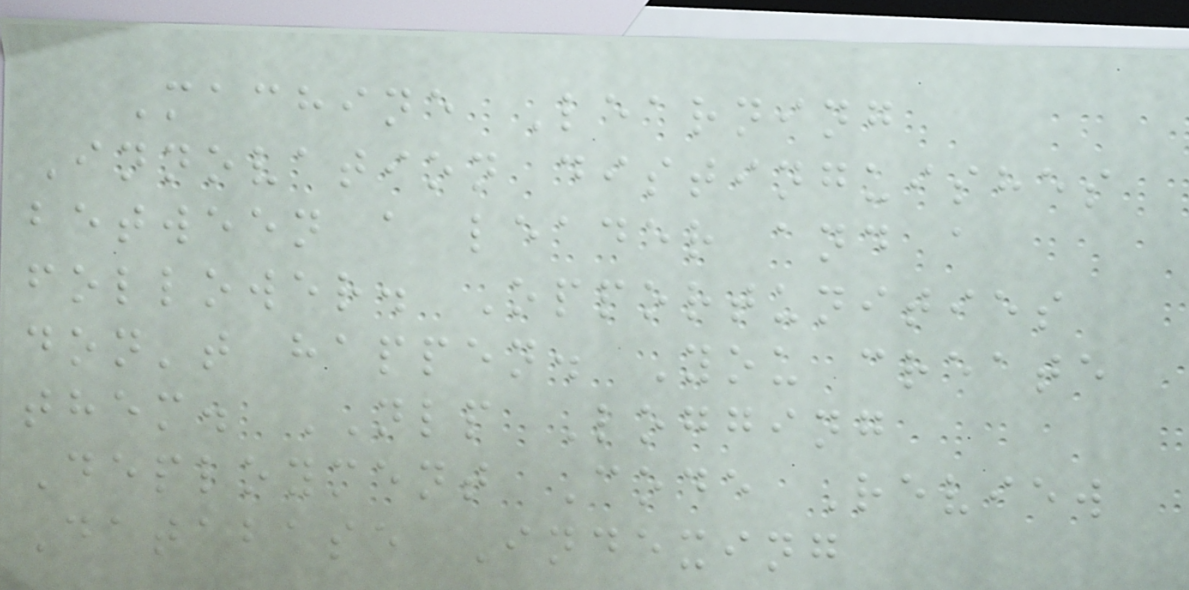Machine Learning
Innovation distinguishes
between a leader and a
follower. Opportunities
don't happen. You create
them. NLP Logging
Deployment Code Review
Database Indexing
